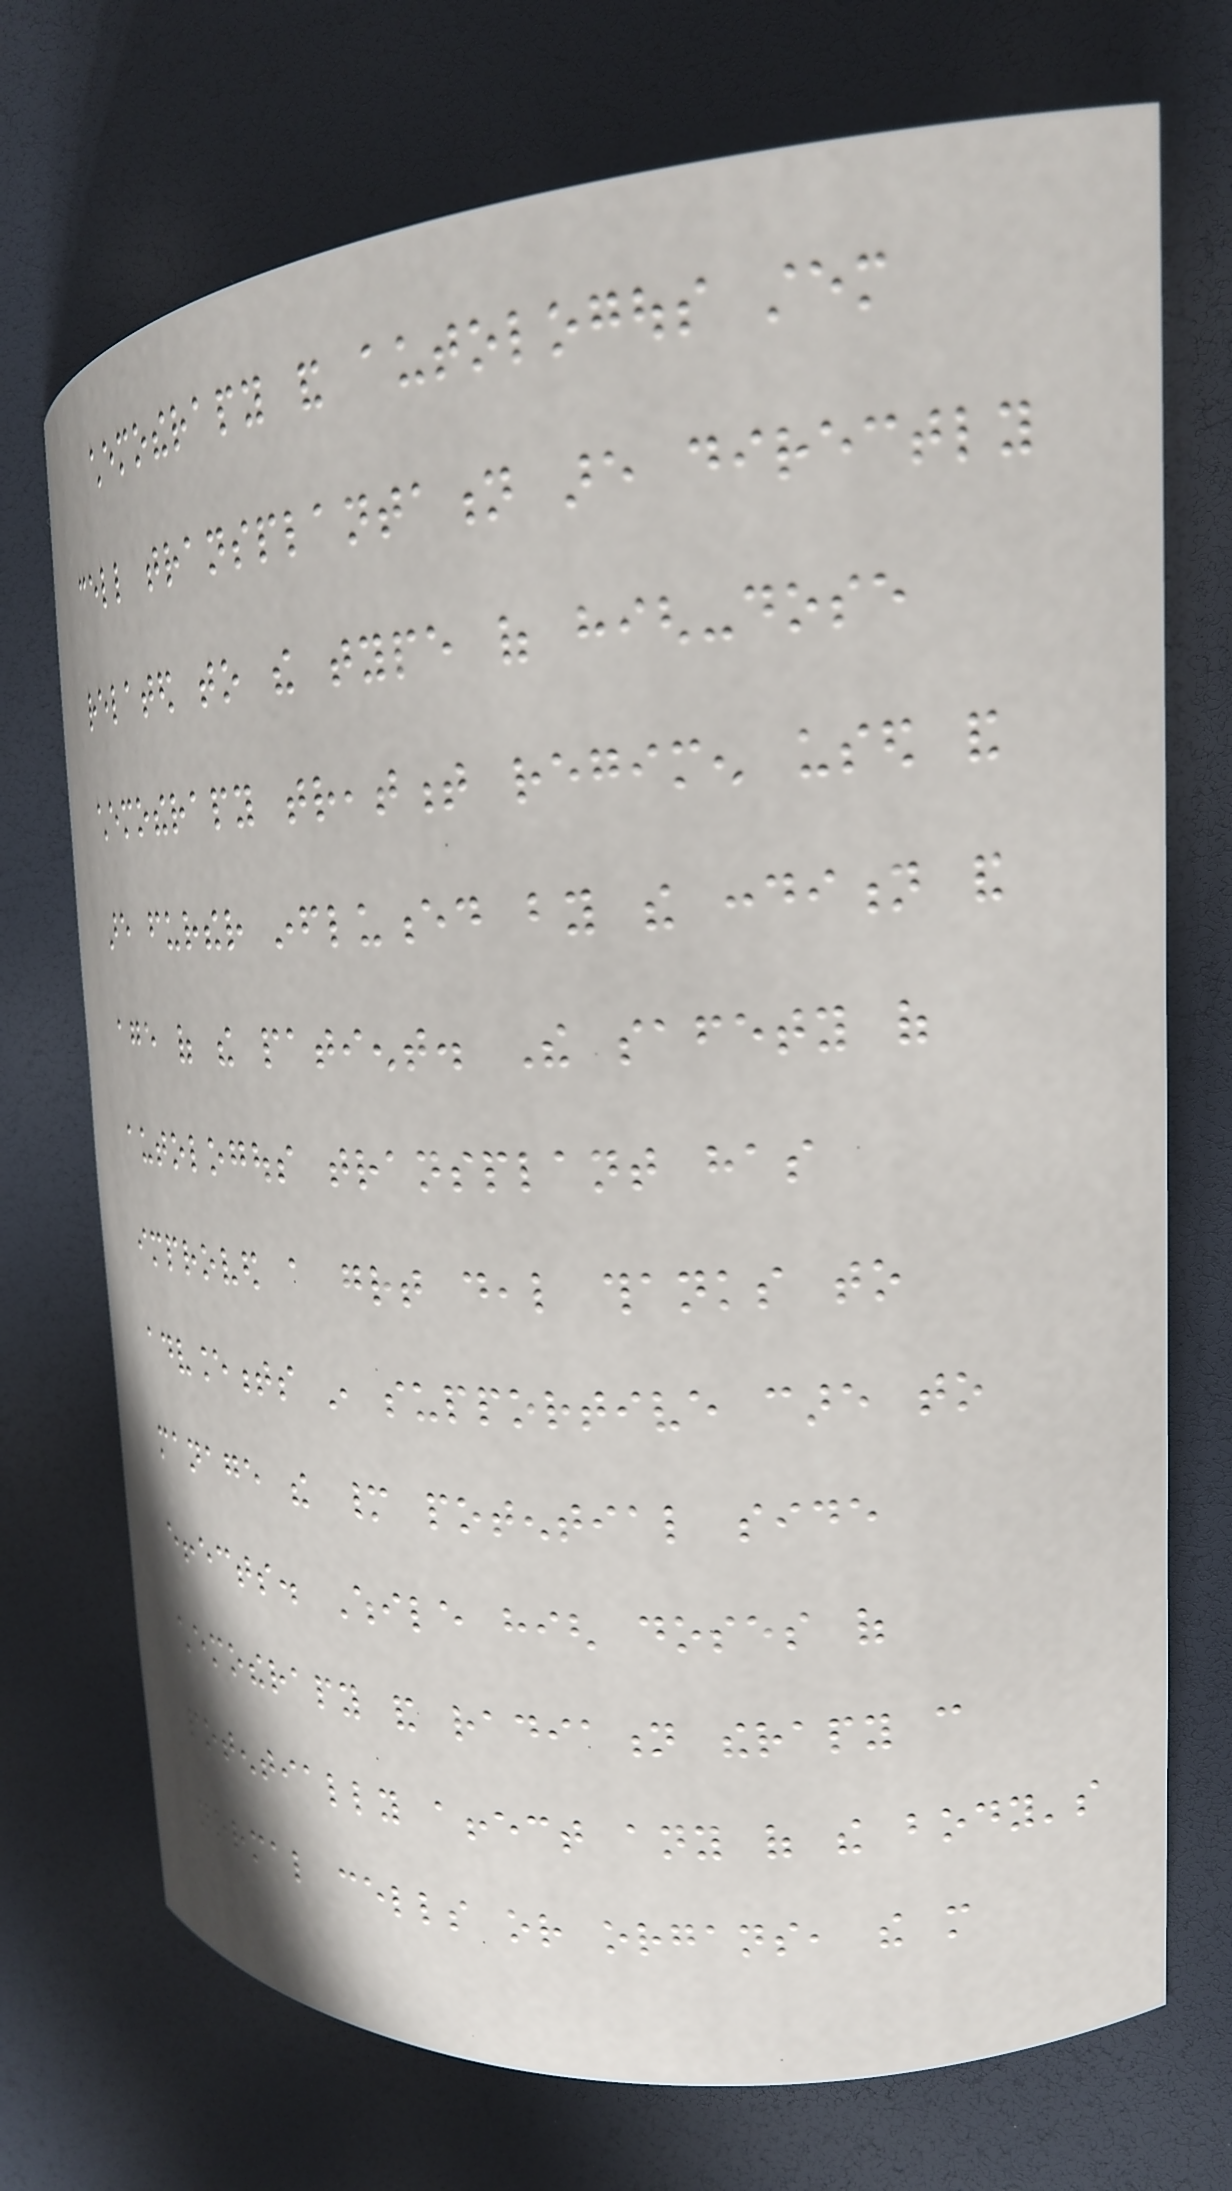chemotherapy and autologous stem
cell transplantation are directly
related to the type of high-dose
chemotherapy treatment regimen used and
are further influenced by the condition and
age of the patient. The safety of
autologous transplant has
improved a great deal thanks to
advancements in supportive care to
manage the many potential side
effects. While high doses of
chemotherapy and radiation therapy can
potentially affect any of the body's
normal cells or organs, the more
